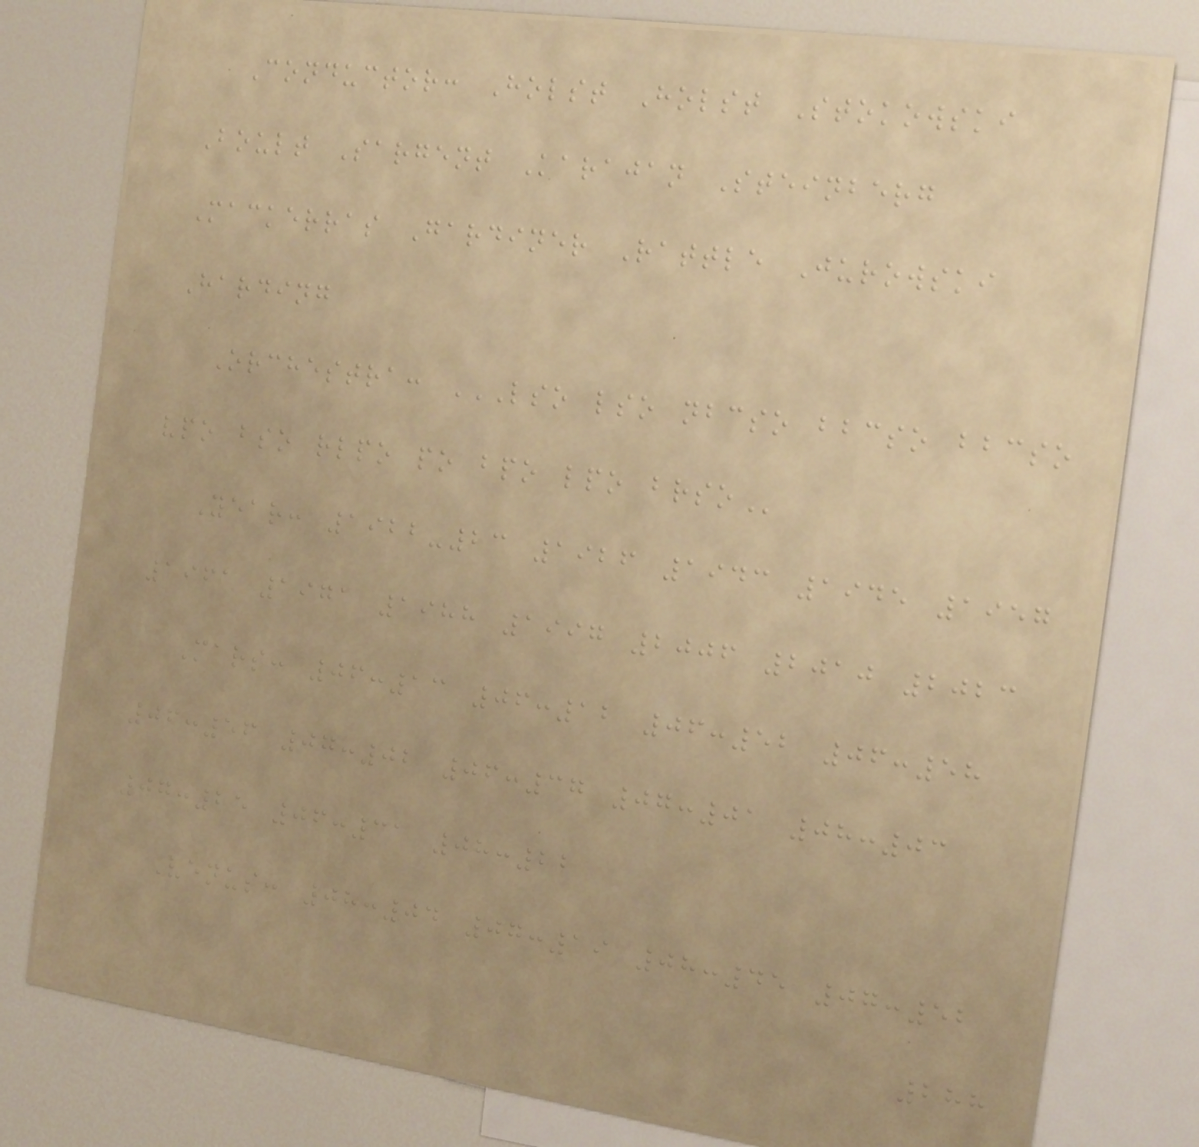Conductor: Holst Holst Stokowski
Boult Sargent Karajan Steinberg
Mackerras Gardiner Rattle Jurowski
Harding
Orchestra: LSO LSO NBCSO BBCSO BBCSO
VPO BSO RLPO PO BPO LPO BRSO
Year: 1922-23 1926 1943 1945 1957
1961 1971 1988 1997 2006 2010 2023
Mars: 06:13 06:12 06:52 06:58
06:56 07:02 06:37 07:01 08:03
07:25 06:31 08:22
Venus: 08:04 07:19 08:45 07:52
288
